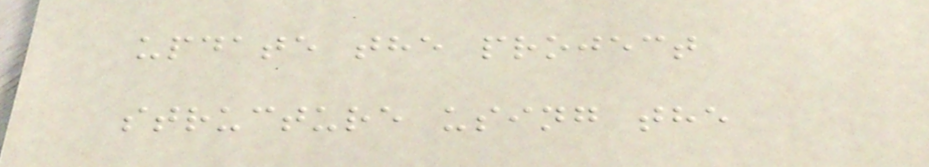update the project
structure using the
